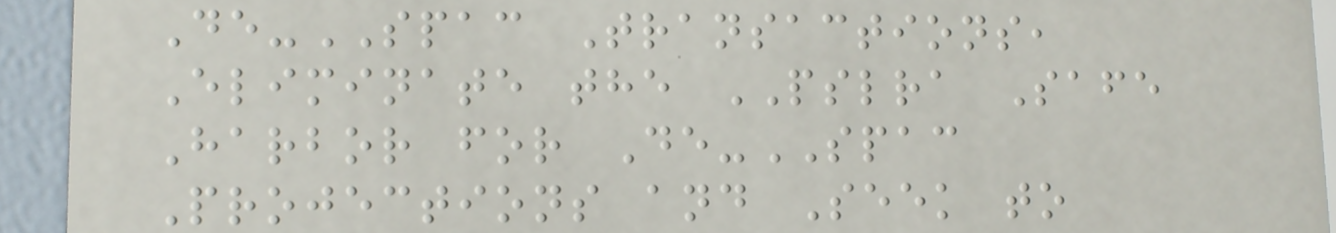De-SPAC Transactions,
Eliminate the PSLRA Safe
Harbor for De-SPAC
Projections and Seek to
